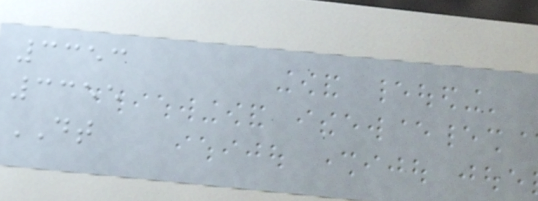3353
3355
DT
